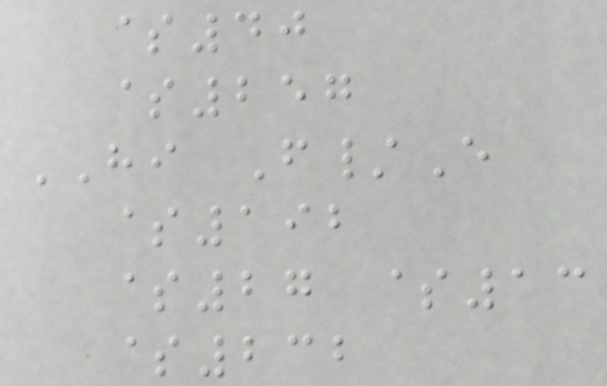$40
$257
HI F/E
$192
$27 $13
$232
